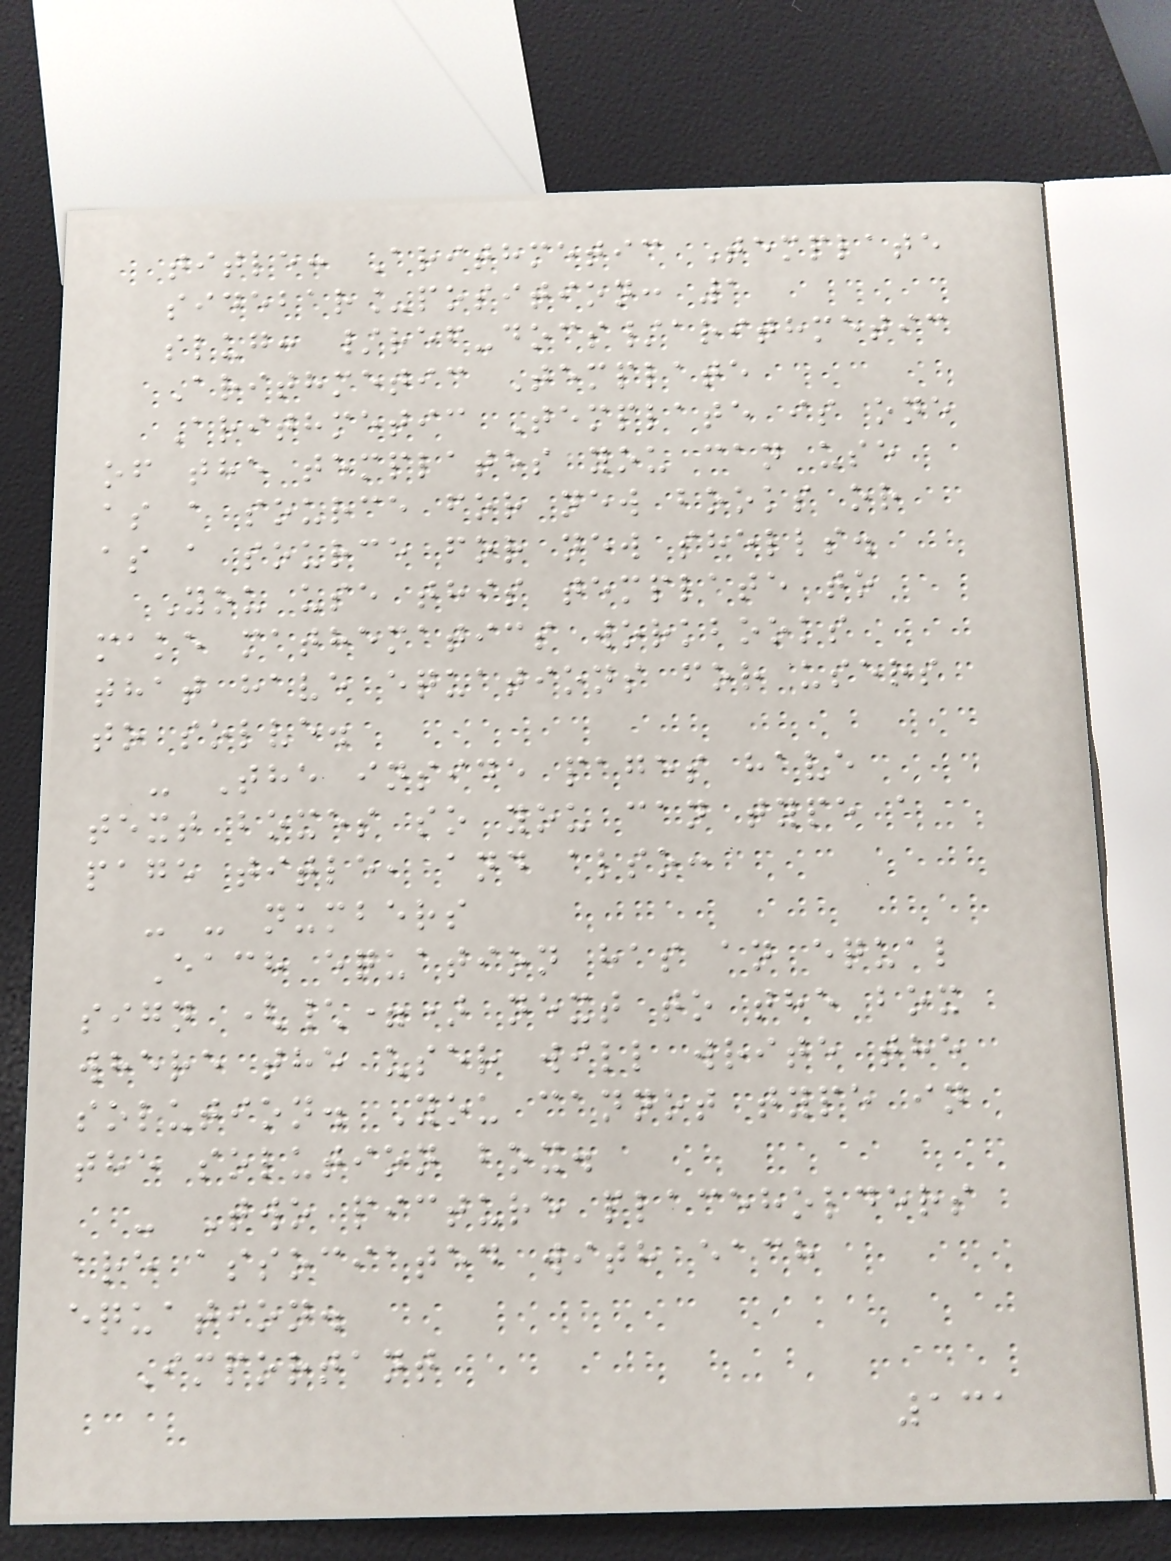title: Arithmetic Template
sidebar_position: 1
slug: /ref-docs/arithmetic
Arithmetic Template
Arithmetic Template is one
of the templates you can use
as a source for new books or
as a source for new shells.
You use this template to
make mathematics workbooks
that have equations for users
to solve.
- The inside pages have
text boxes so you can type a
page title, and also:
- - numbers
Each equation has an equal
sign (\=) next to the box
where the user will write the
solution. You cannot type in
the solution box.
- Two picture placeholders
are associated with each
equation.
Important
131
